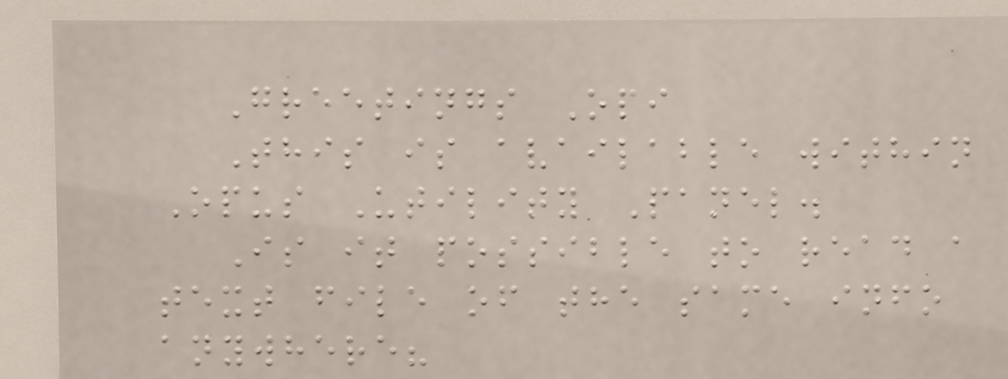Greetings Opi
This is available within
Opus Utility Panel.
Is it possible to read a
text file of the same info
anywhere?
